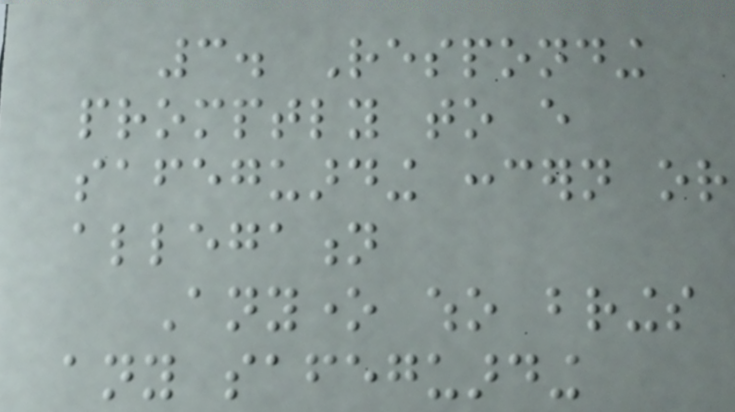3. Responding
promptly to every
safeguarding concern or
allegation
Anyone who brings
any safeguarding
